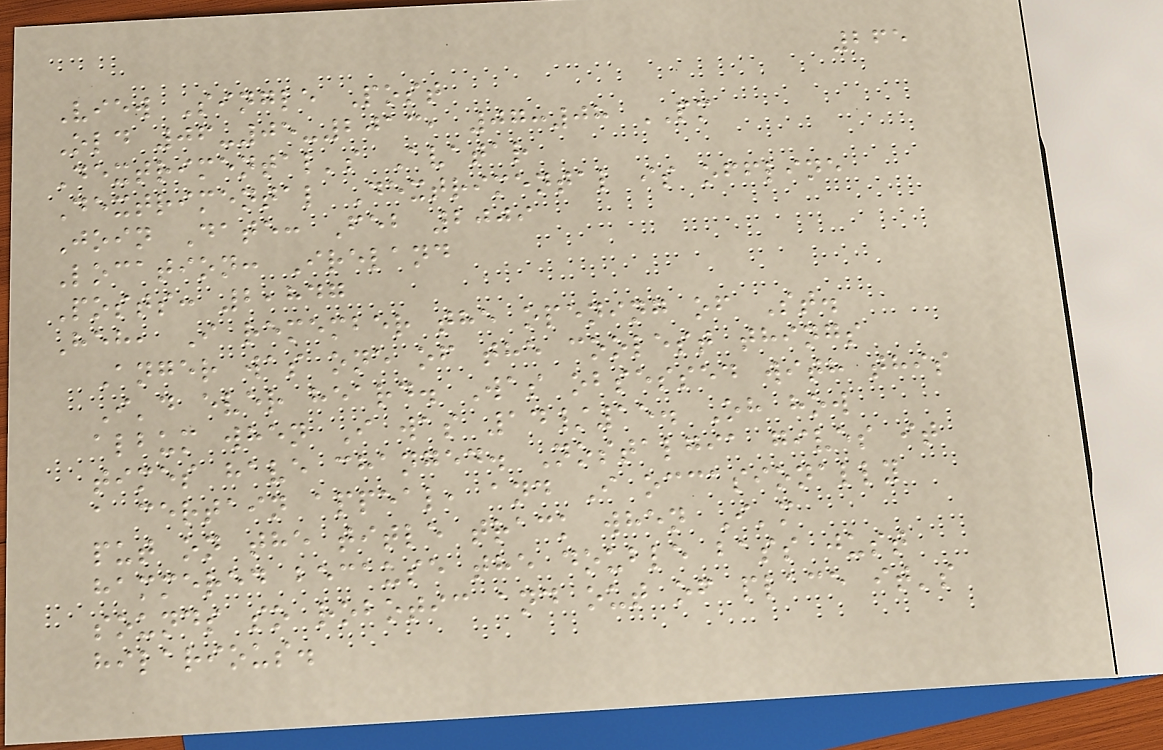265
View Single Post
Old 06-05-2013, 07:08 PM
Dextrimental's Avatar
Dextrimental Dextrimental is offline
Join Date: Feb 2009
Location: Ireland
Posts: 2,847
Heh, I remember the opening of St.
Anger was one of the coolest things
I'd ever heard. Was obsessed with this
album when I was 14/15. Oh how
times have changed. Nostalgia gives it
a certain appeal, and I occasionally
put on the title track when I'm
hammered because the double bass just
sounds so robotic and out of place it's
hilarious.
